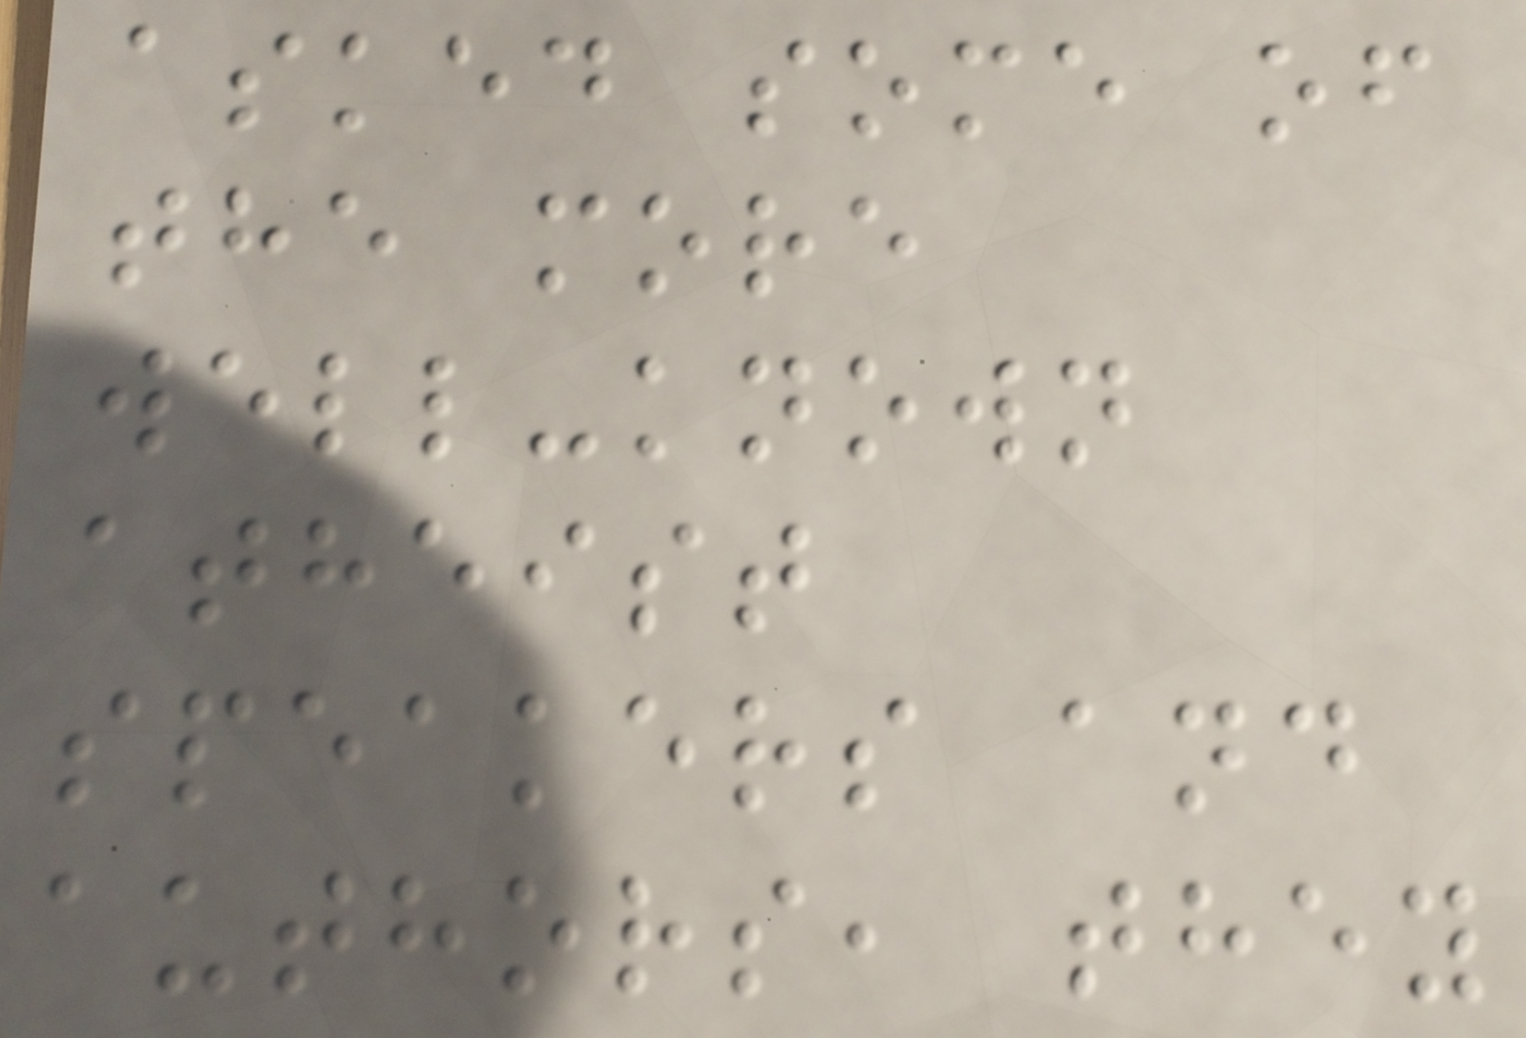asked some of
the more
well-known
atheist
speakers and
authors, they
